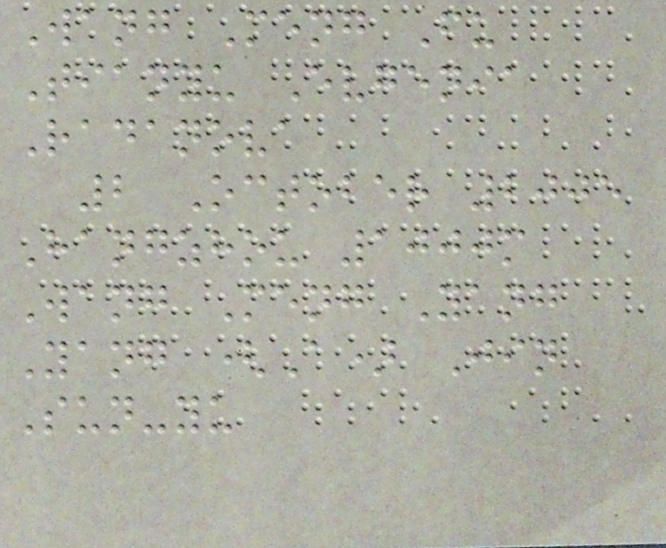Wang Meng Fu
Tianyu Evgenia
Radanova
2 October 2005
Hangzhou 1000m
Wang Meng Yang
Yang (A) Jin
Sun-yu
